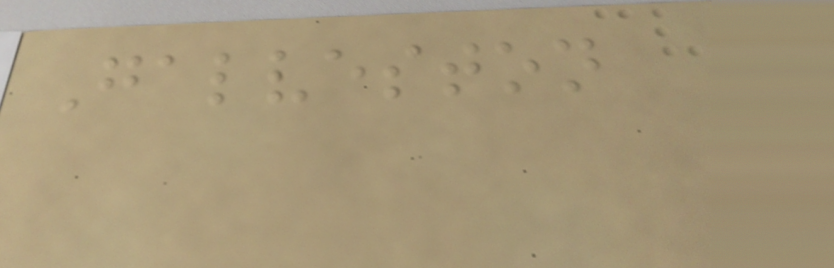Galveston
